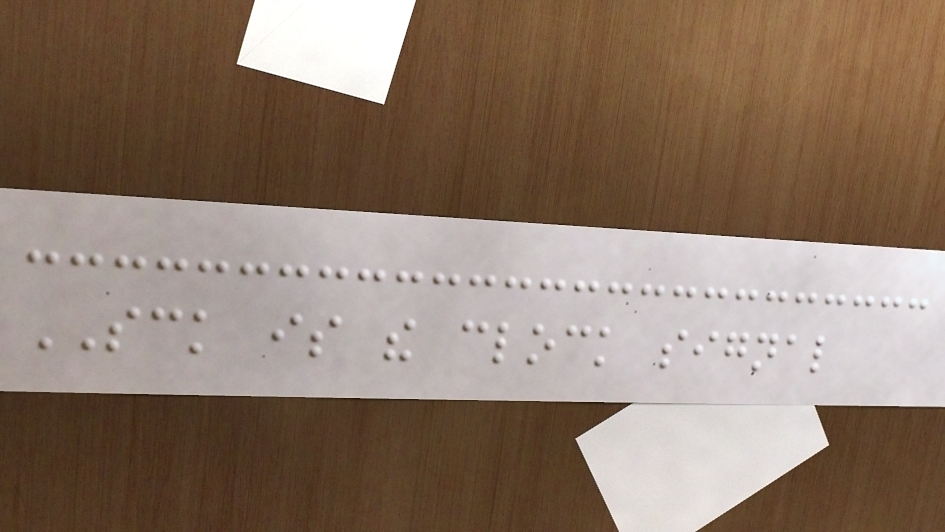SCK is the clock signal
